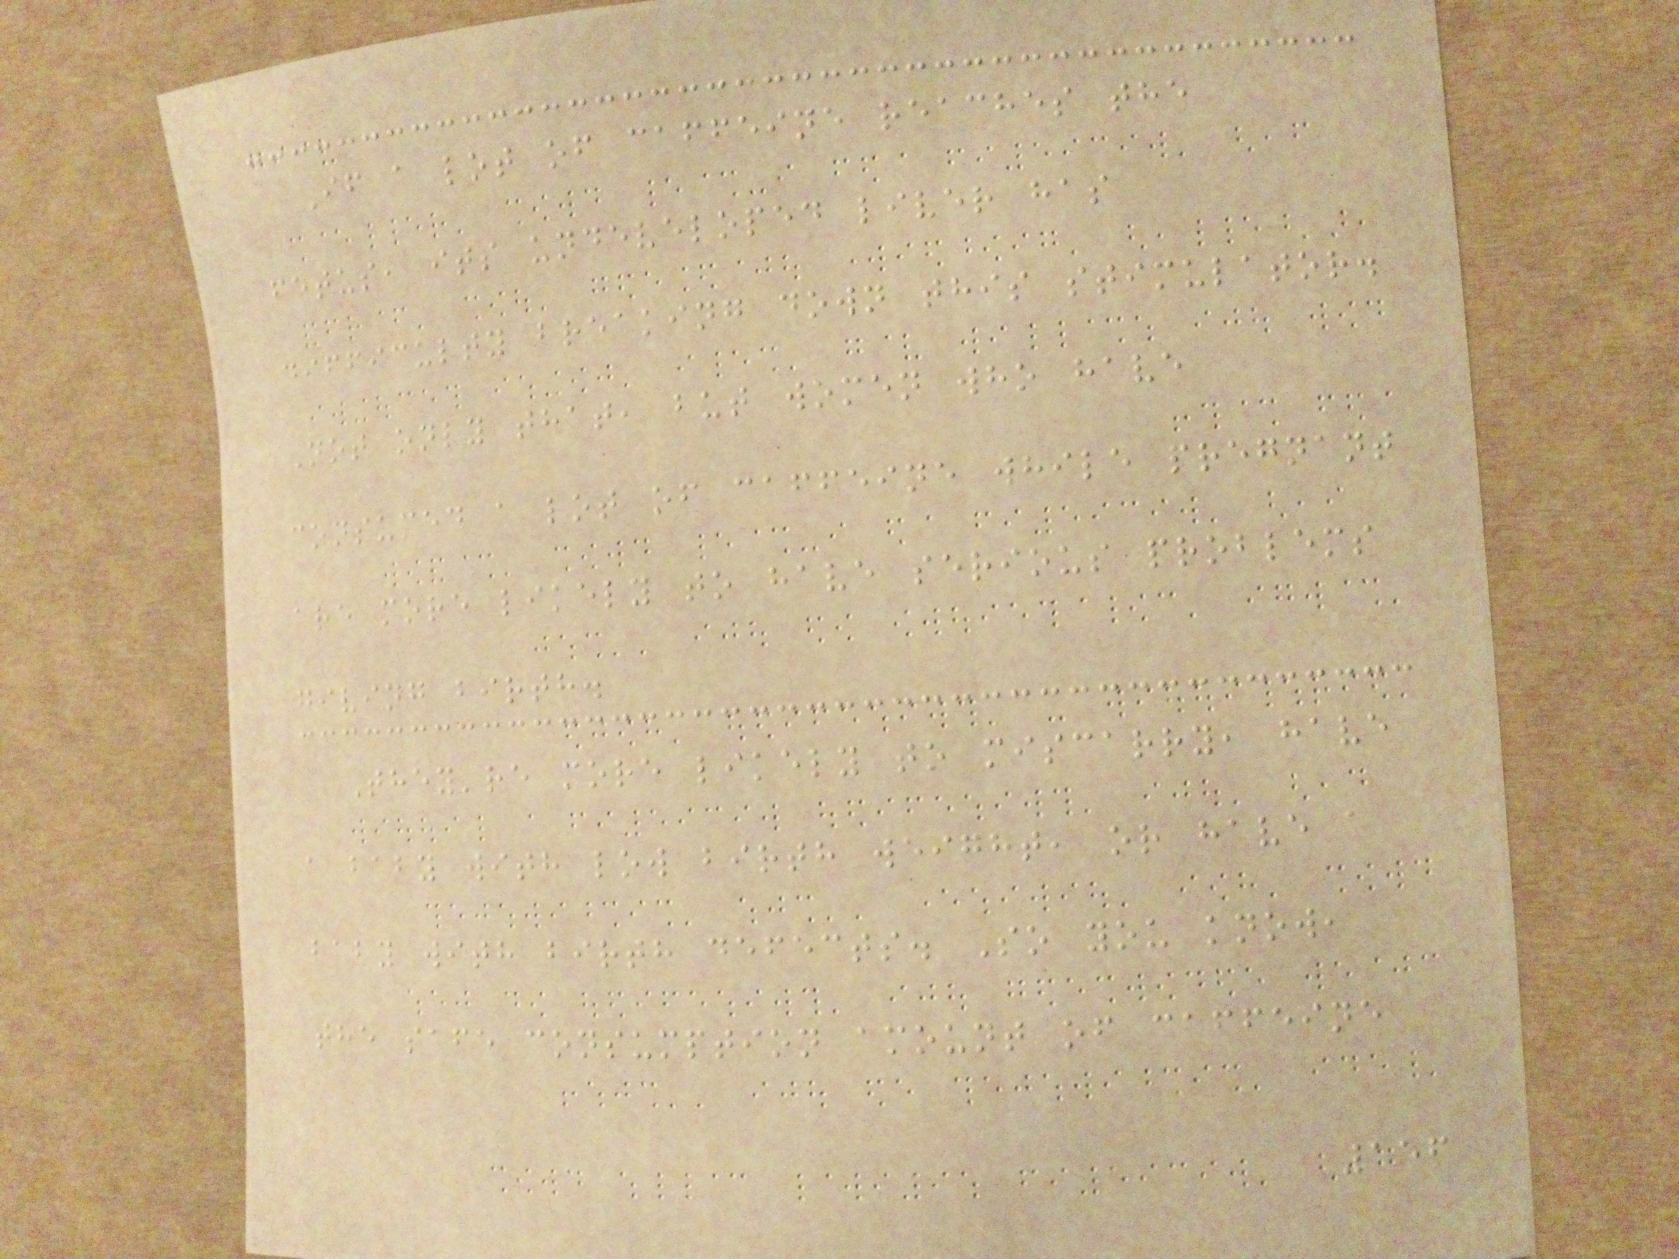If a lot of caffeine reaches the
fetus, its undeveloped liver has
difficulty breaking down this stimulator.
Not only that, but women who have
consumed a lot of caffeine while pregnant
are more likely to have serious problems
giving birth.
They're more likely to miscarry, have
a baby with low birth weight, or have a
baby with birth defects. So you know,
the safe consumption amount of caffeine
156
